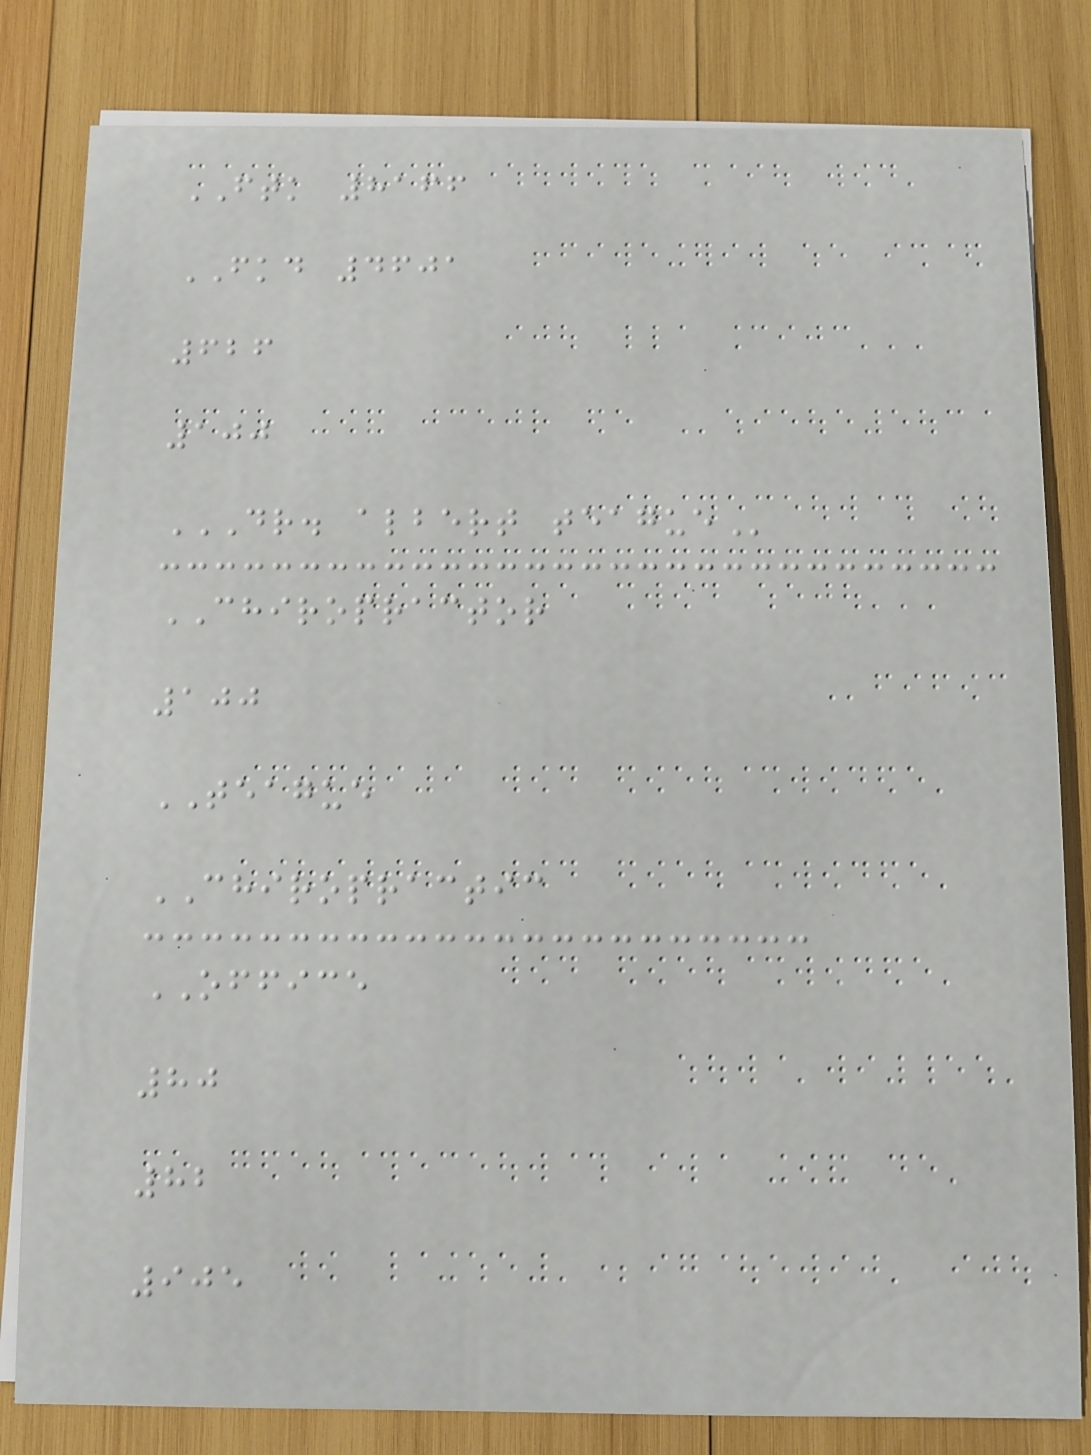FTK 8166
FKD 4601
626
100
DR. ALBERT TEAGUE
CHIROPRACTOR
100
TEAGUE
CHIROPRACTIC
OFFICE
80
82
905
